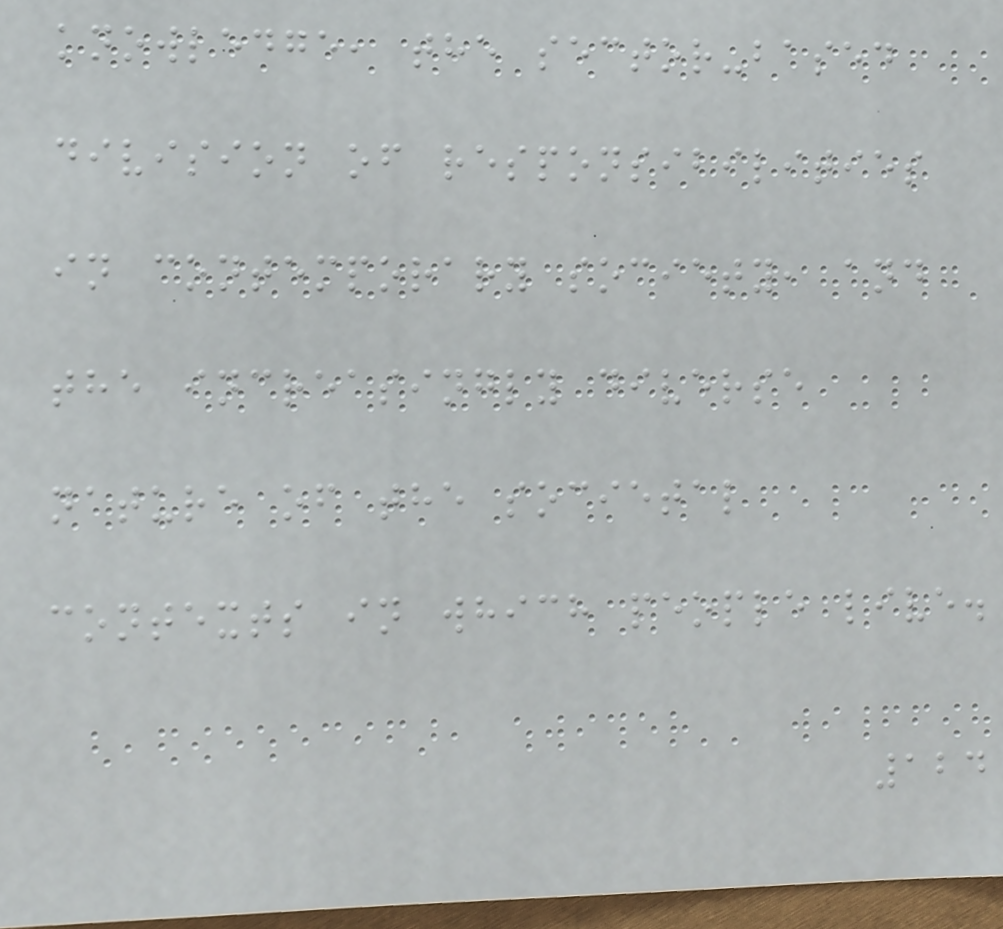knowledge, the sector-based
division of responsibilities
in contemporary society, and
the increasingly diverse
nature of the societal
contexts in which people live.
124
